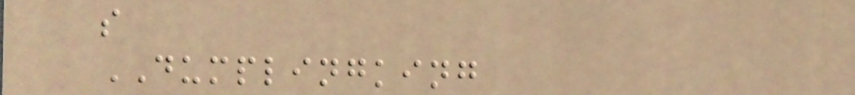s
DUMPLINGKING
